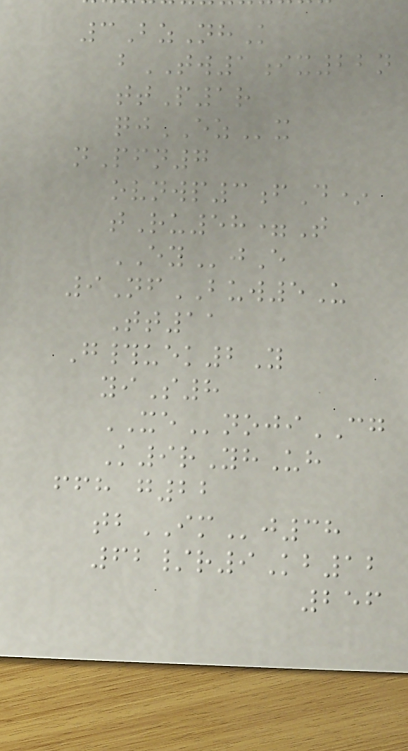3BzNhK
bTW1ix22n
ttP1r
qjEZx
nPfn7
ovnwp3fD*
tRu58=T
EYjE
9NfBUW5U
Tt11
G#uek2Y
yiS8
XEnojiCG
K9rYhUh
ffh g22
tbIMj38
62/r9Kb12
256
